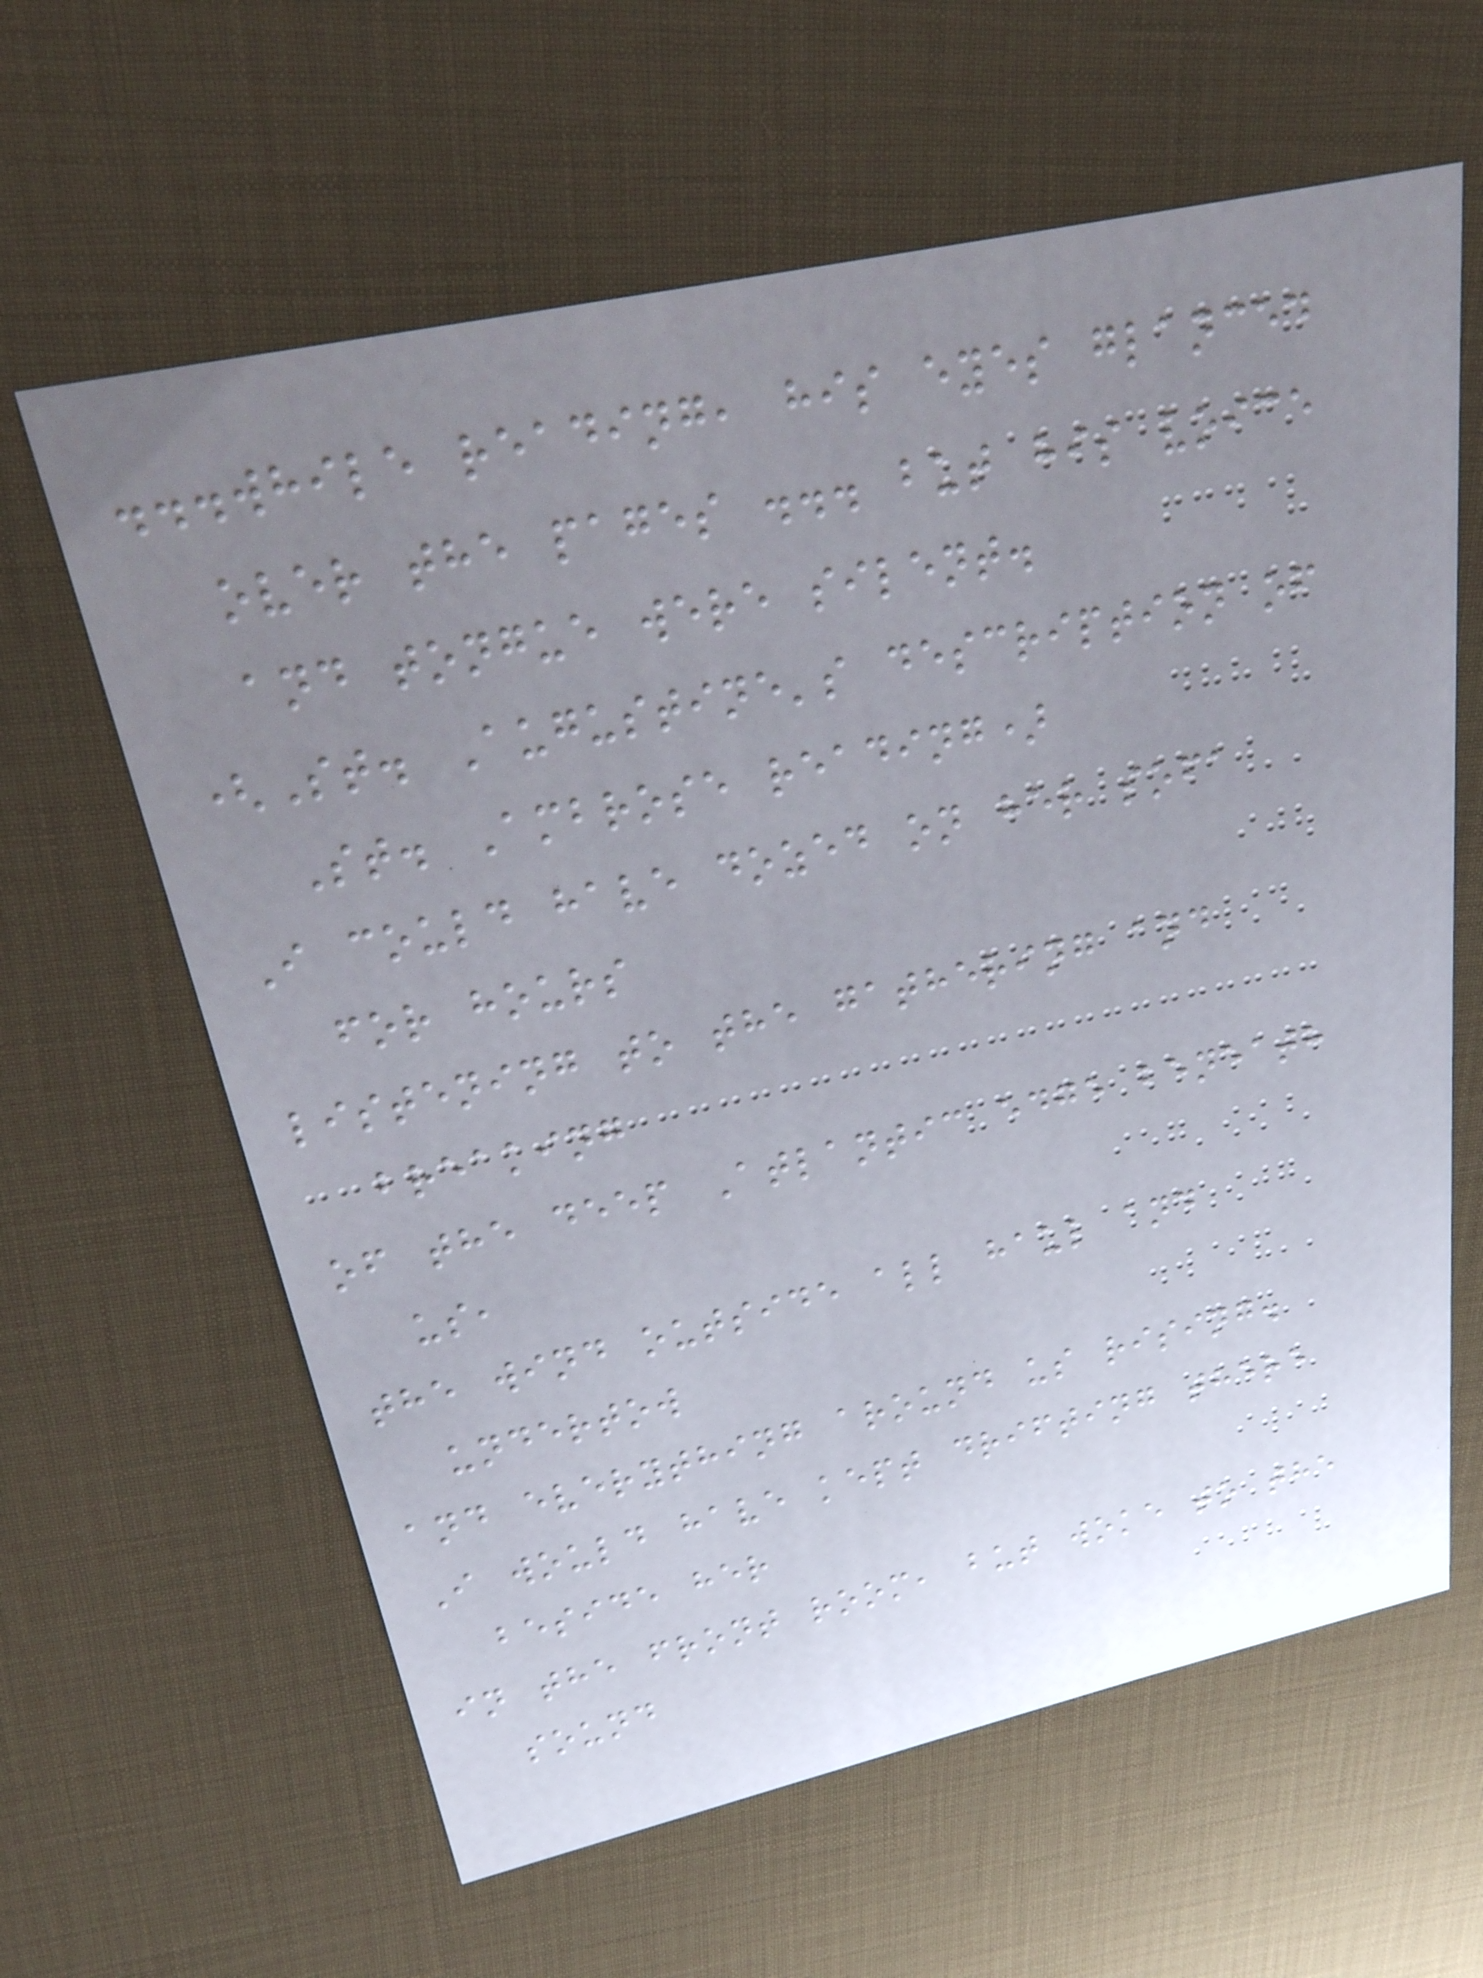...while reading, his eyes glanced
over the pages ... but his voice
and tongue were silent.
(St. Augustine's description of
St. Ambrose reading)
I could have dozed on her sofa
for hours
listening to the gathering and
breaking
of the deep Atlantic edge beneath
us,
the wind outside all haul and
undertow
and everything around us rising.
I would have kept drifting there
beside her
in the front room, but woke to the
sound
